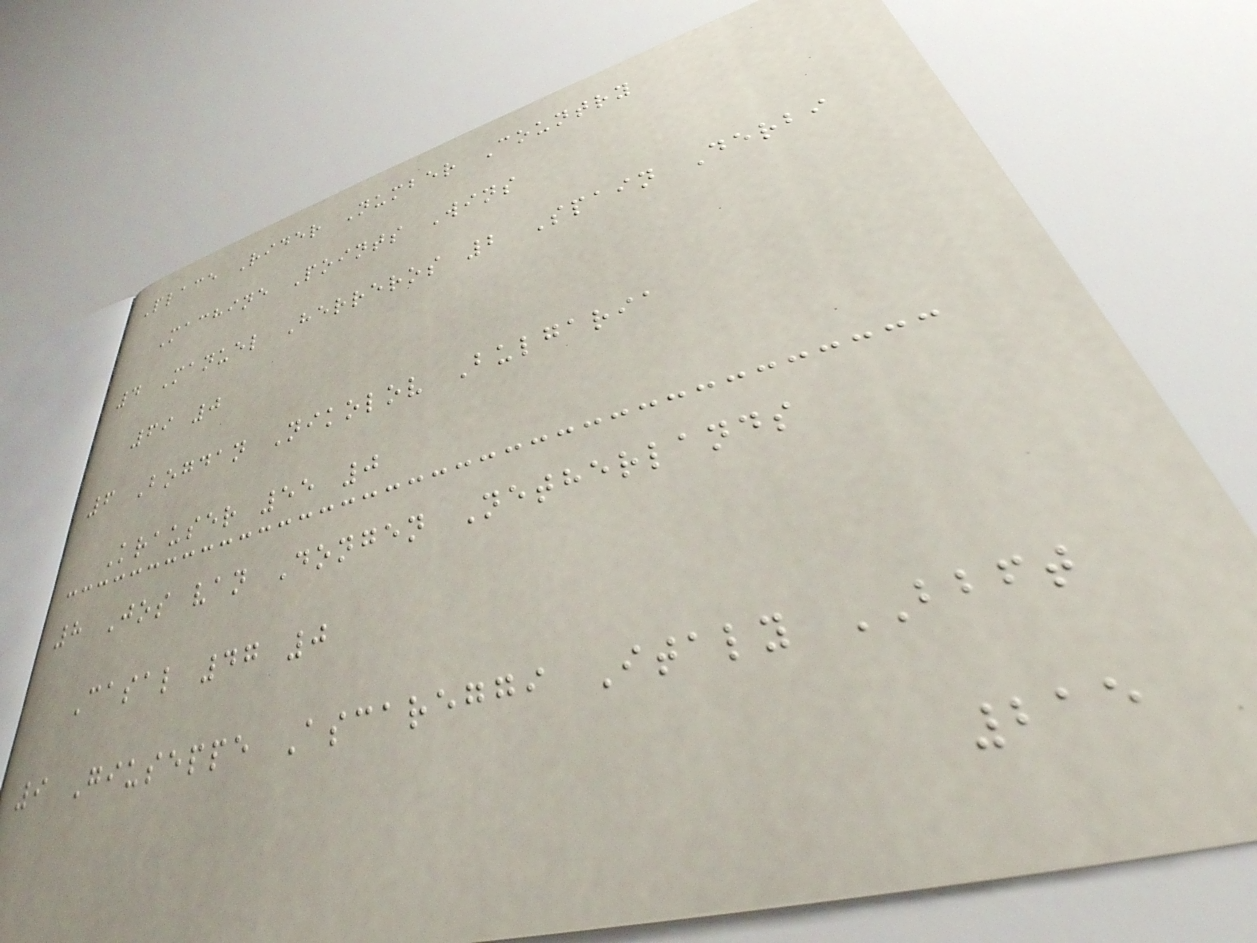Place Rider Number Country
Machine Points Wins
4 Manuel Herreros 2 Spain Derbi
69 0
6 Bogdan Nikolov Bulgaria
Krauser 55 0
8 Jos van Dongen Netherlands
Casal 47 0
9 Giuseppe Ascareggi Italy BBFT
215
